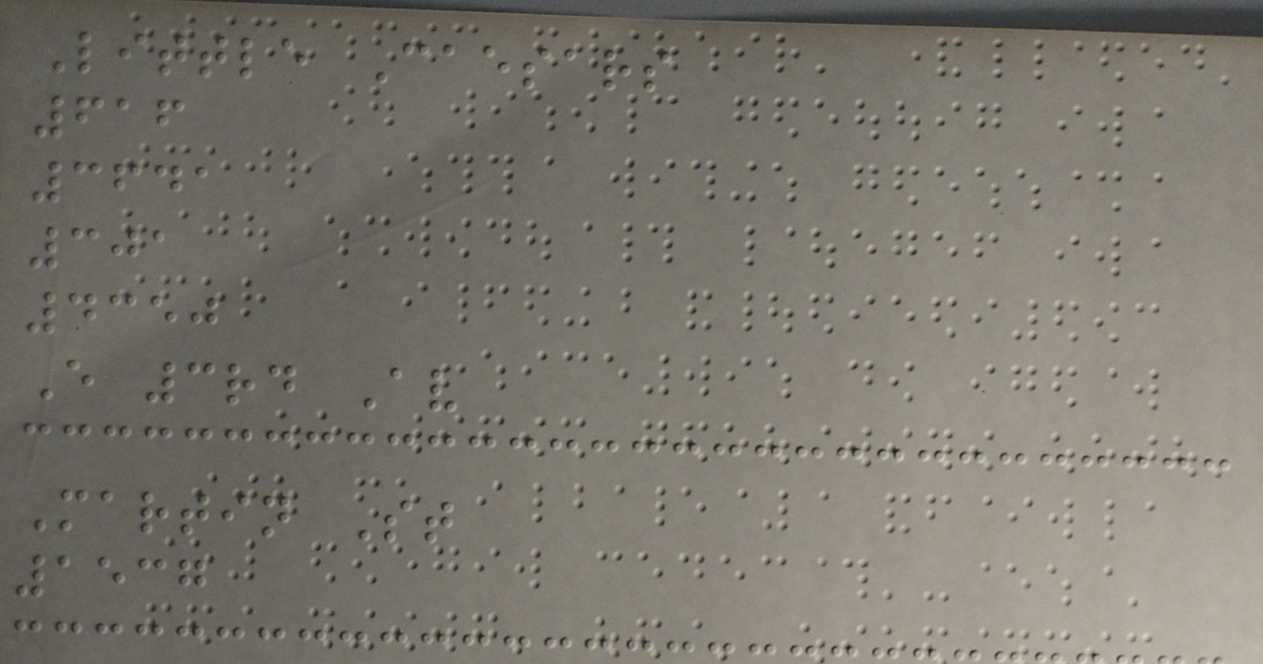Little Caesars
616
3641
301
4350
E 3rd Av
Martin St
1537
